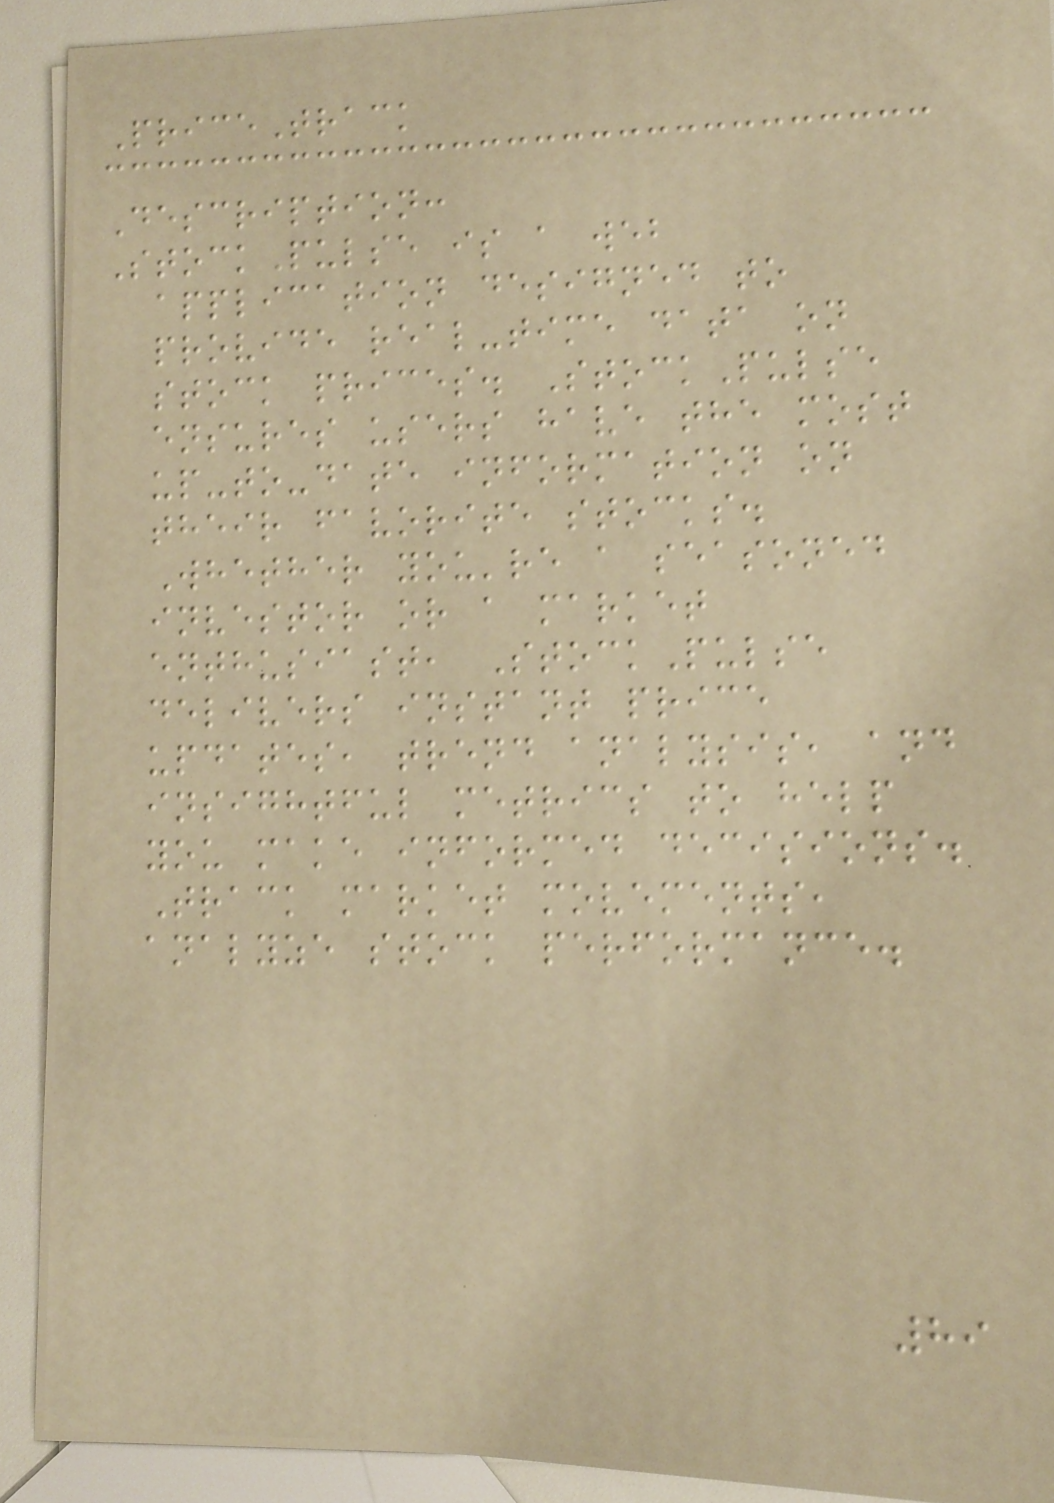PriceTrack
Description:
StockPulse is a web
application designed to
provide real-time data on
stock prices. StockPulse
ensures users have the most
up-to-date information on
their favorite stocks.
Whether you're a seasoned
investor or a market
enthusiast, StockPulse
delivers instant price
updates, trend analysis, and
insightful metrics to help
you make informed decisions.
Track market movements,
analyze stock performance.
89
